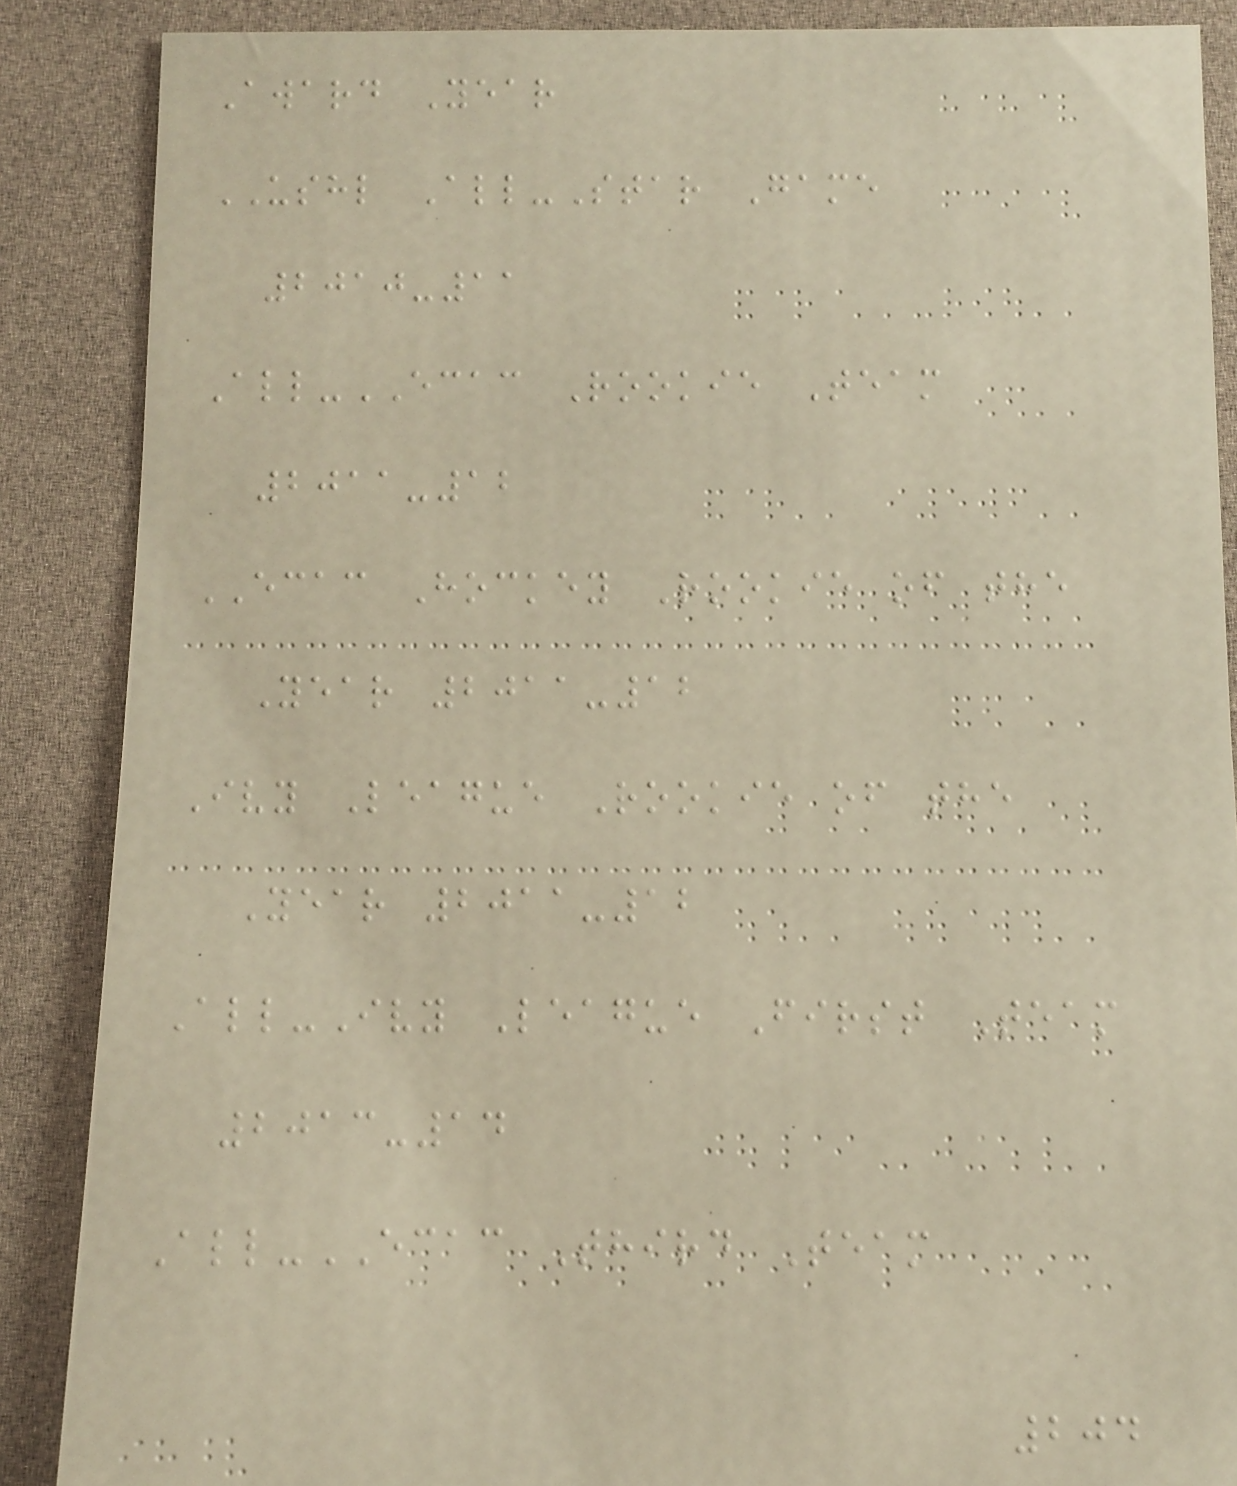Award Year
USHL All-Star Game
2010-11
All-ECAC Rookie Team
2011-12
ECAC Hockey Rookie of the
Year 2011-12
Ivy League Rookie of the
Year 2011-12
All-Ivy League First Team
2013-14
All-ECAC Third Team
204
